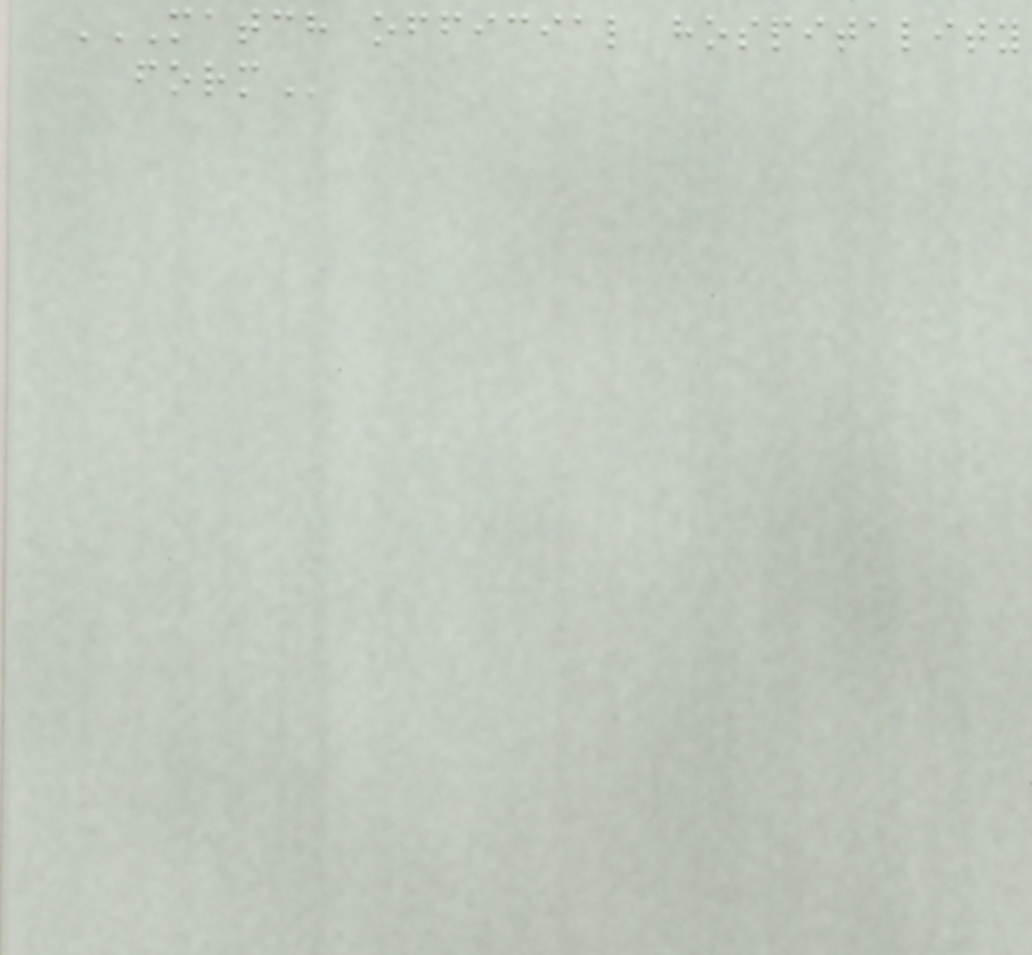MATCH OFFICIAL HOSPITALITY
FORM
